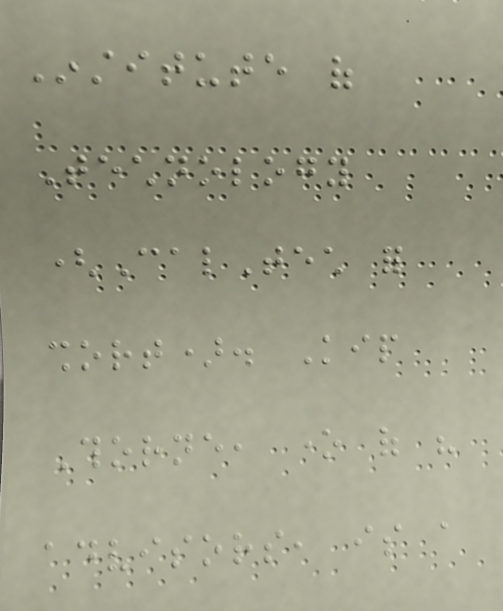Institute of
Technology
(CalTech for
short). Kip
Thorne, one of his
advisors, is a
